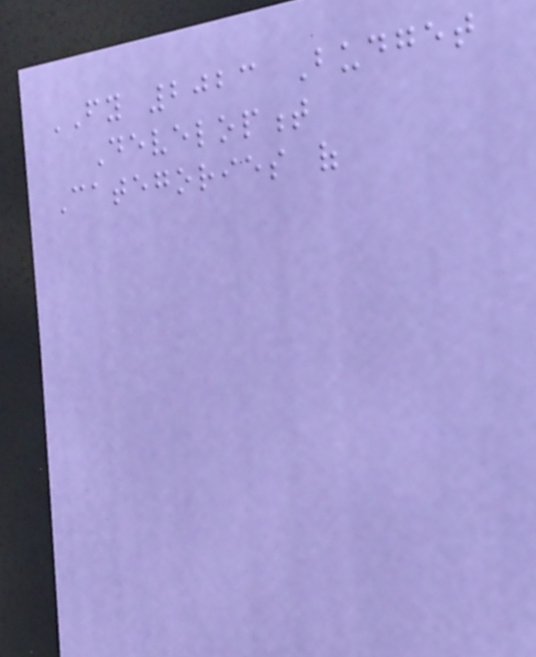FY 2023 Budget
Development
Categories of
